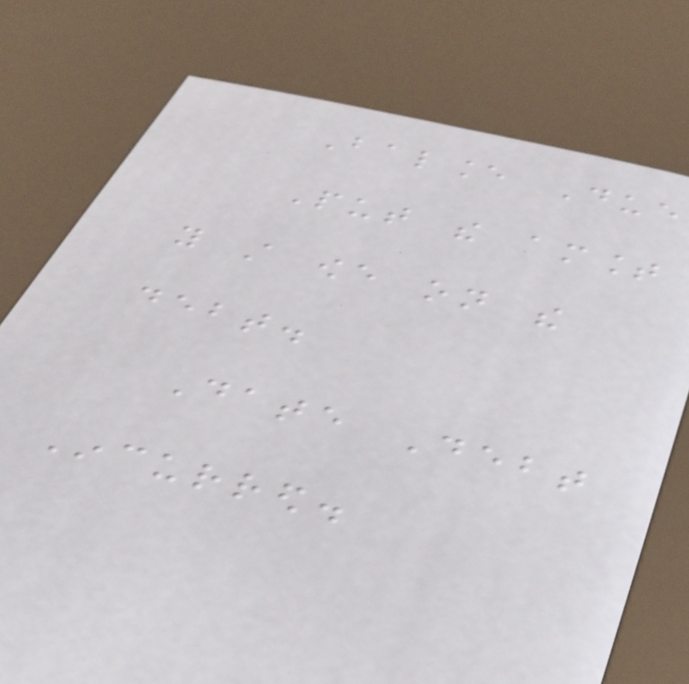Balance Due
Put the amount
you still owe on the
debt.
Date Debt
Incurred.
